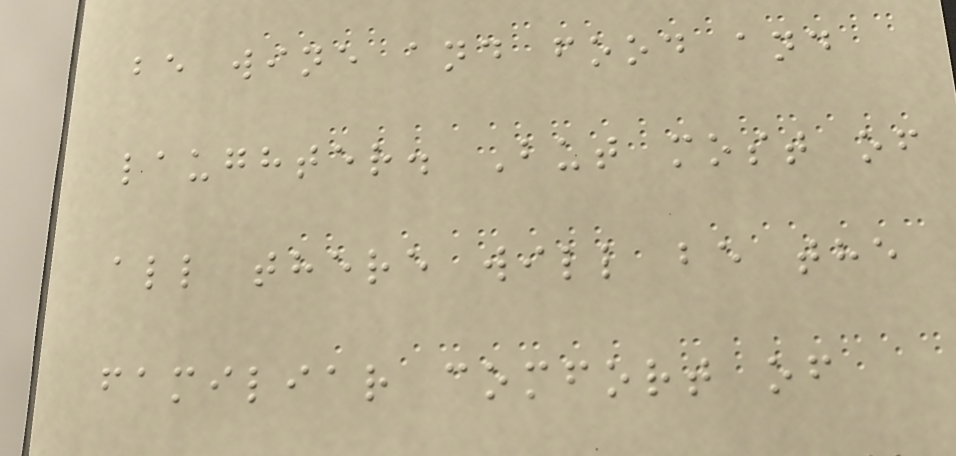be wine and food and
laughter. But most of
all there will be the
familiar comfort of
